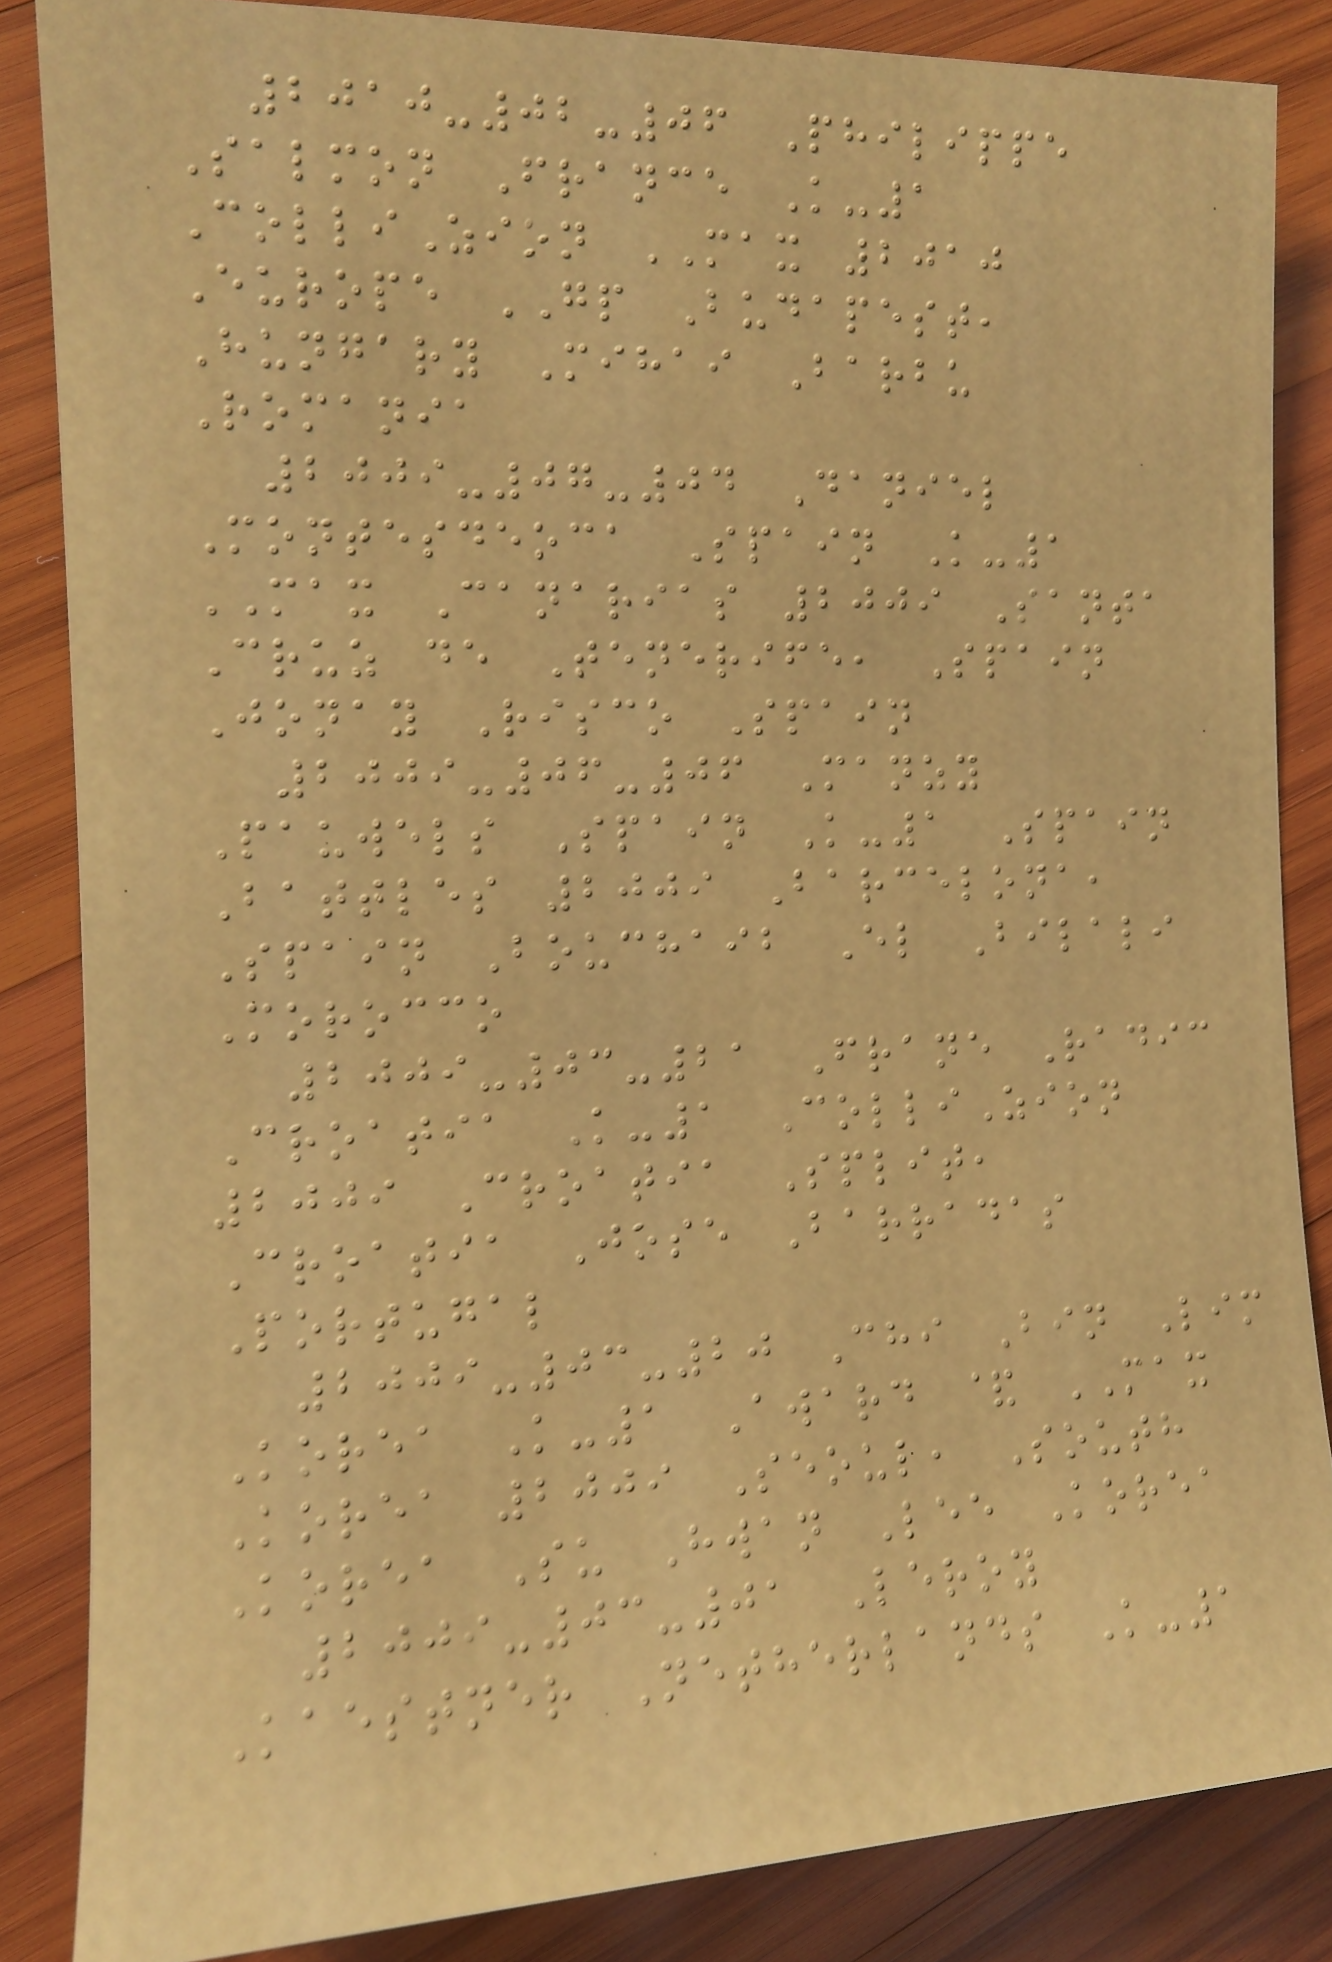2010-02-06 Philippe
Salmon France K-1
ColliZion MAX 2010
Europe GP Budapest,
Hungary Mihai Barbu
Romania
2009-07-04 Daniel
Montesdeoca Spain K-1
MAX Canarias 2009 Santa
Cruz de Tenerife, Spain
Jonay Risco Spain
2009-06-06 Manzy
Pauwels Spain K-1 Spain
Battles 2009 Barcelona,
Spain Bouchaib El Bilali
Morocco
2009-03-21 Frane Radic
Croatia K-1 ColliZion
2009 Croatia Split,
Croatia Jose Barradas
Portugal
2009-03-20 Chi Bin Lim
Korea K-1 Award & MAX
Korea 2009 Seoul, South
Korea Su Hwan Lee Korea
2009-03-01 Leroy
Kaestner Netherlands K-1
